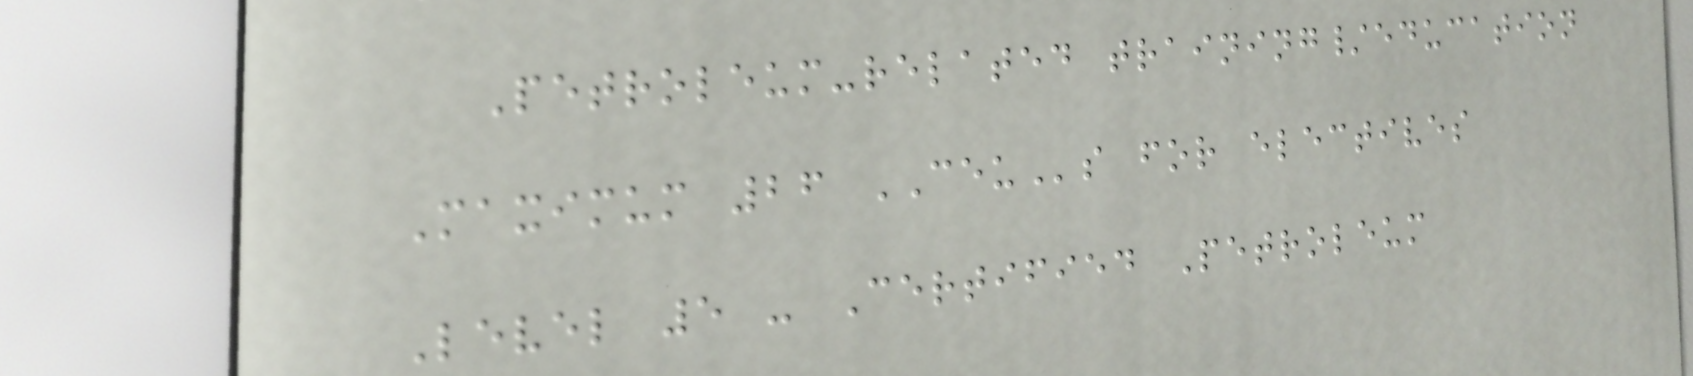Petroleum-related training/education
Maximum 26 CEUs for electives
Level 5 - Certified Petroleum
